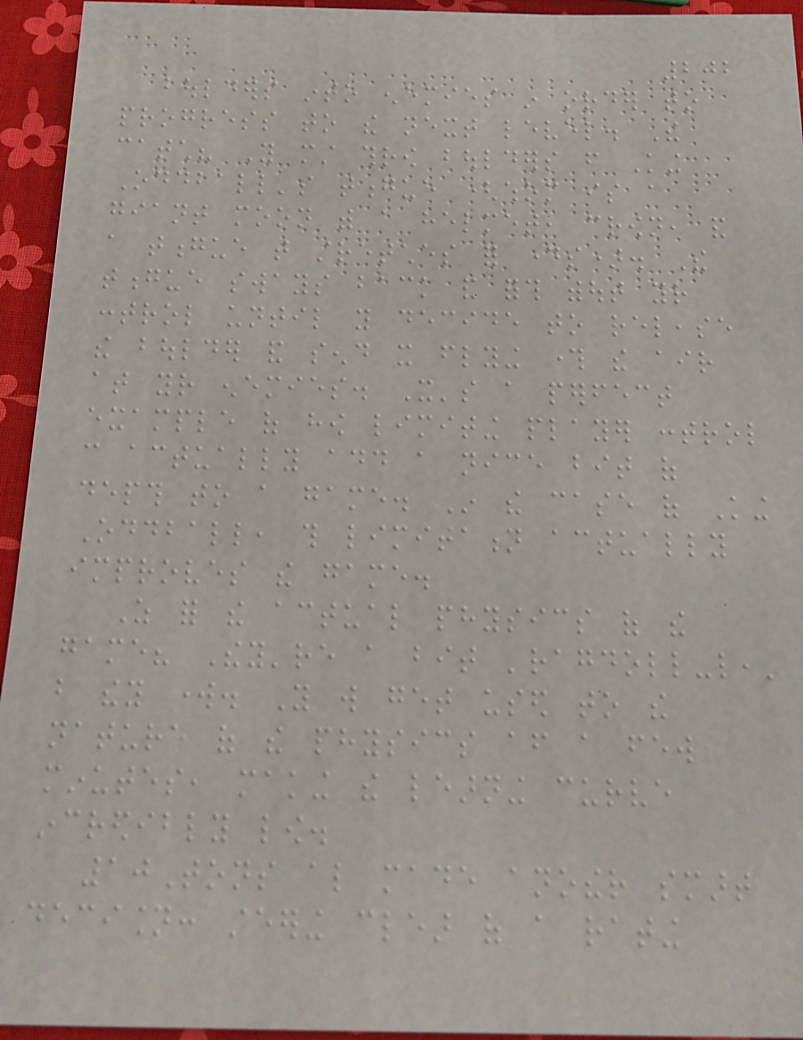202
boulders into enemies in order to
progress to the next level. The
catch? You must throw boulders from King
Oddball's tongue (whom is a
giant moon with a helmet, crown, and
a tongue that stretches for days). The
tongue sways back and forth without your
control until you decide to release
the boulder and send it flying through the air
at your enemies. It's a perfect
example of how limiting player control
can actually add a nice bit of
depth to a game. In the case of King
Oddball, this limitation actually
improves the game.
As for the actual physics of the
game? They're a bit 'ragdoll-like,'
but they work. You will get used to the
nature of the physics after a few
minutes, making the learning curve
incredibly low.
10Tons also made another smart
decision: steering clear of a rating
